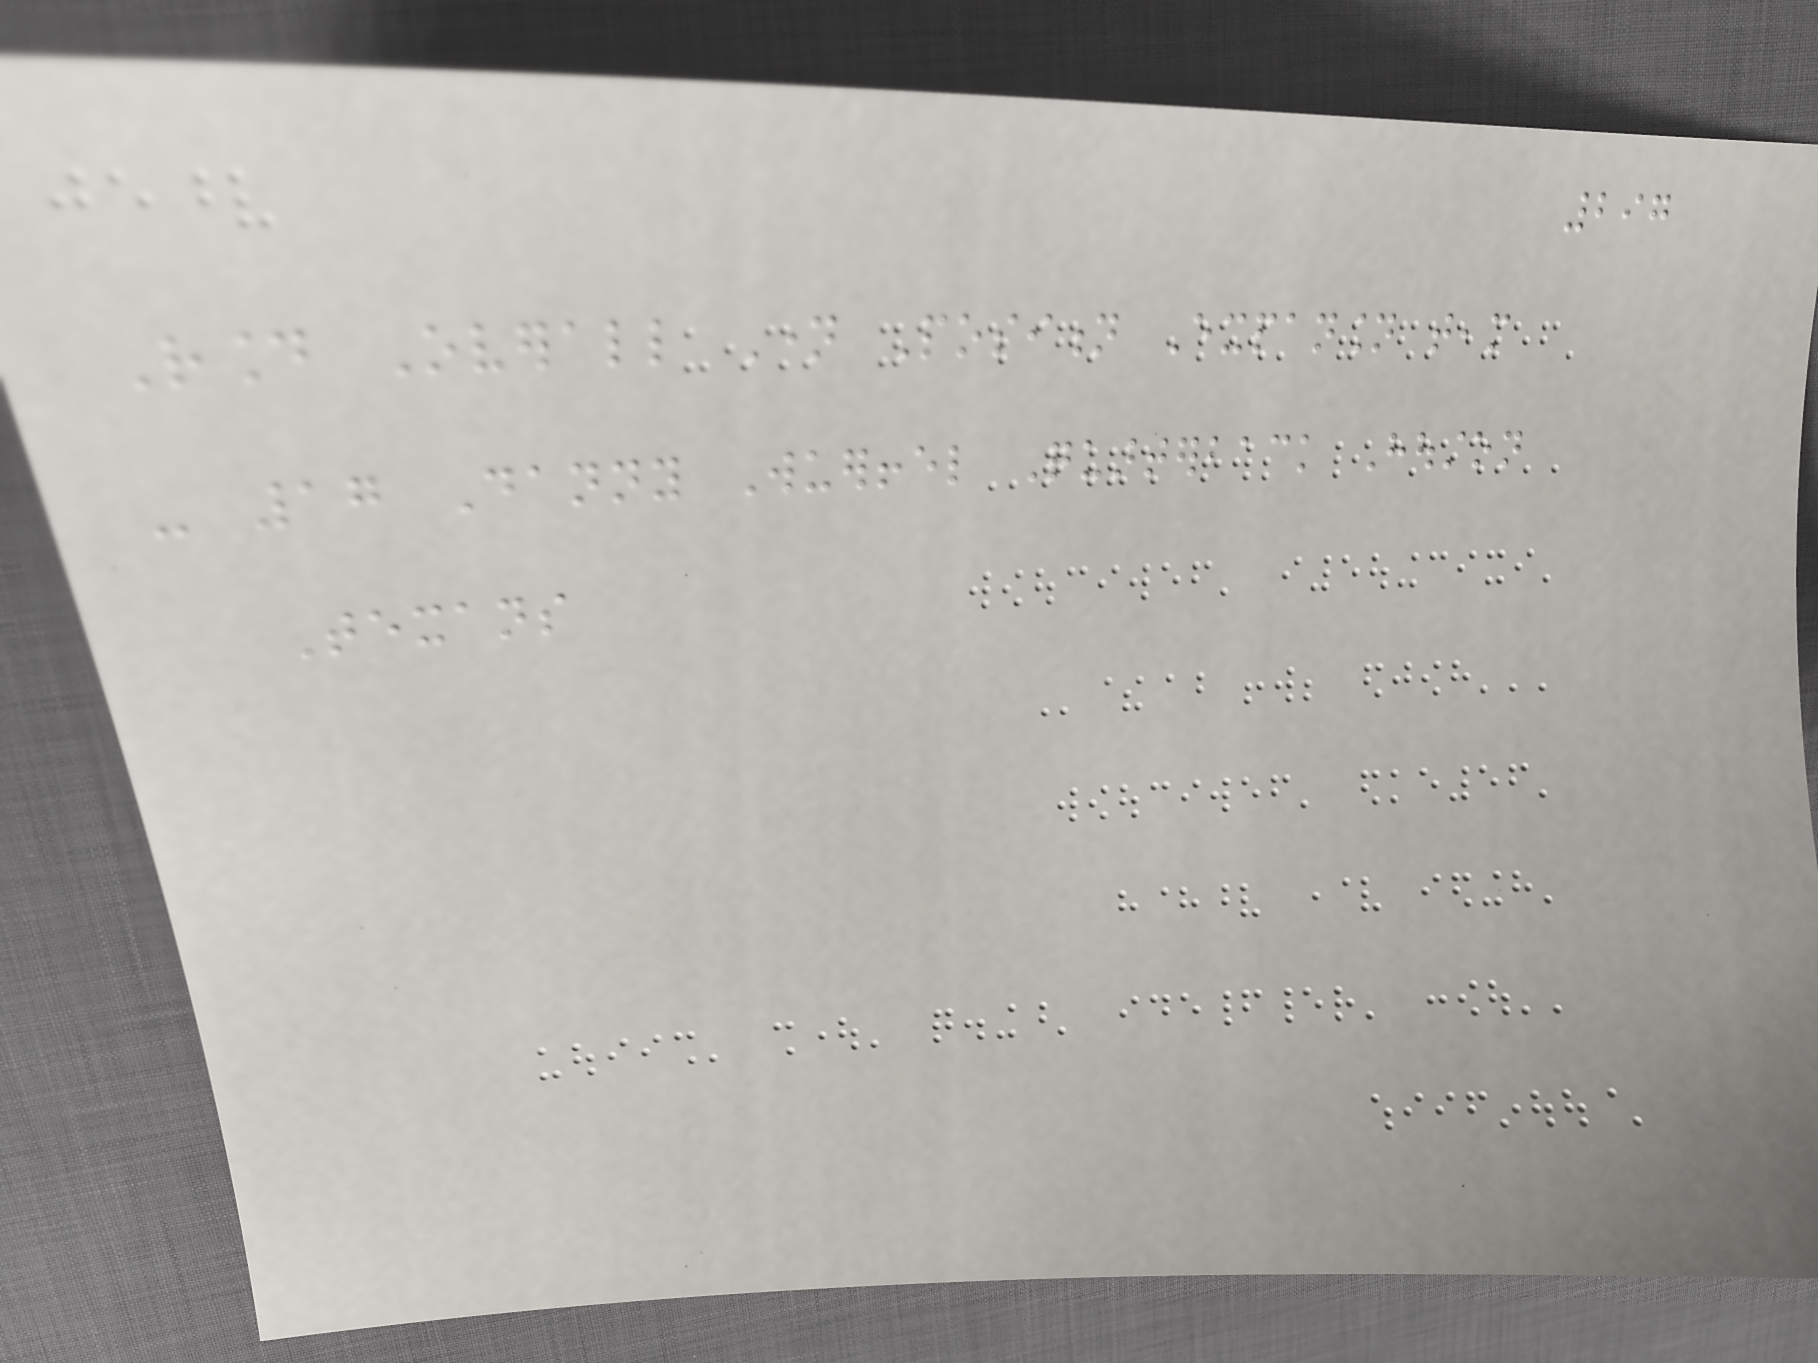297
Round Overall Name Position Expansion team
- 17 Danny Wuerffel Quarterback Houston
Texans
